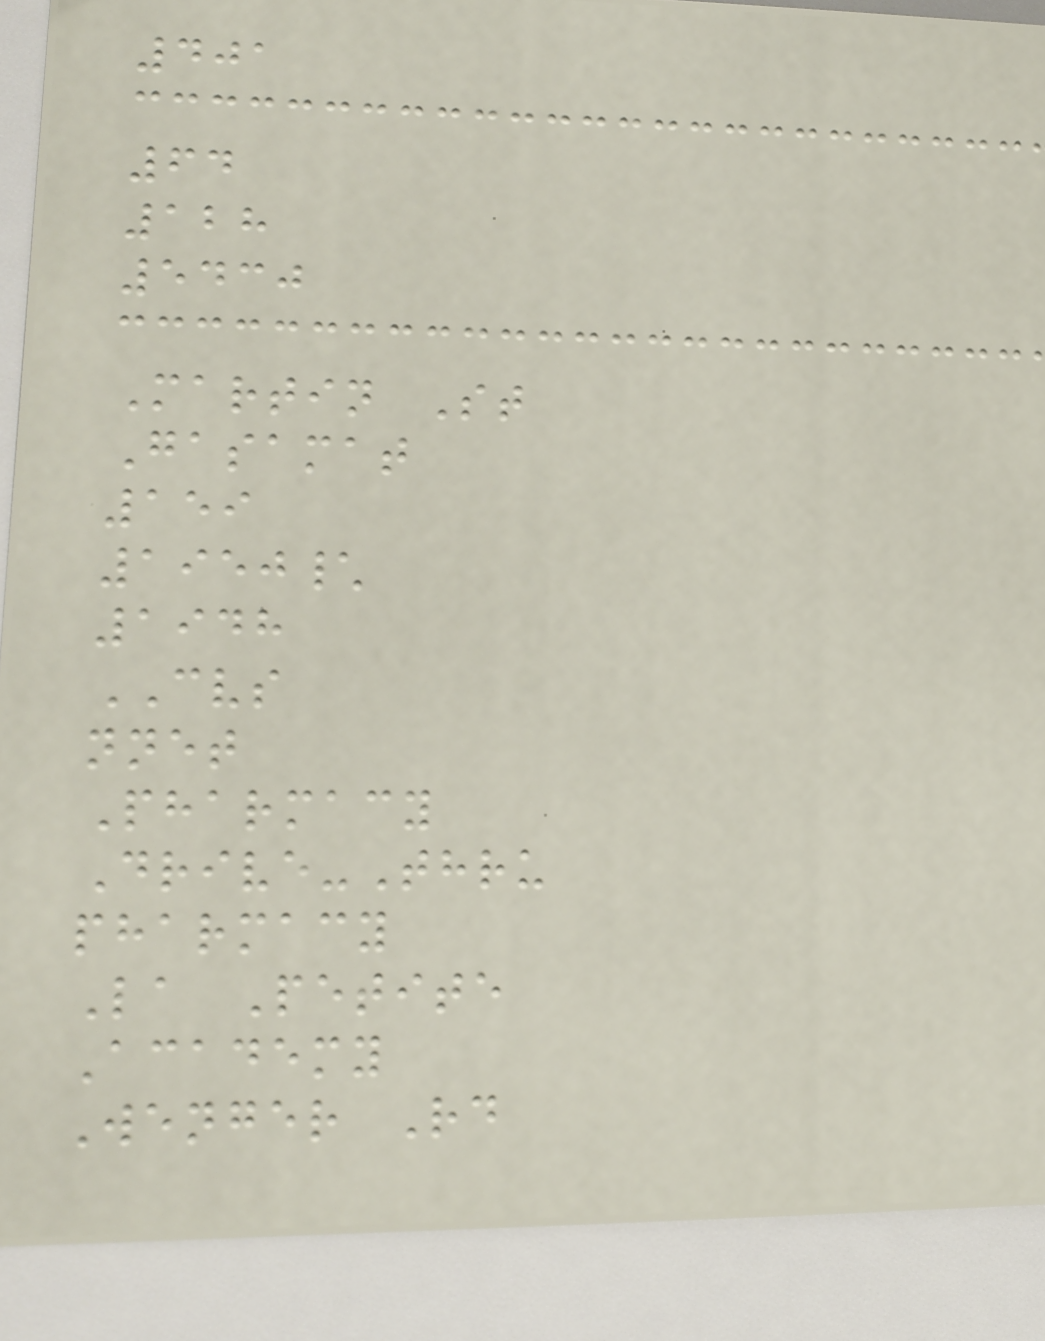401
64
128
5430
Martin St
Gasamat
159
1950\
1948
CVS
nnet
Pharmacy
Drive-Thru
pharmacy
La Petite
Academy
Wenger Rd
